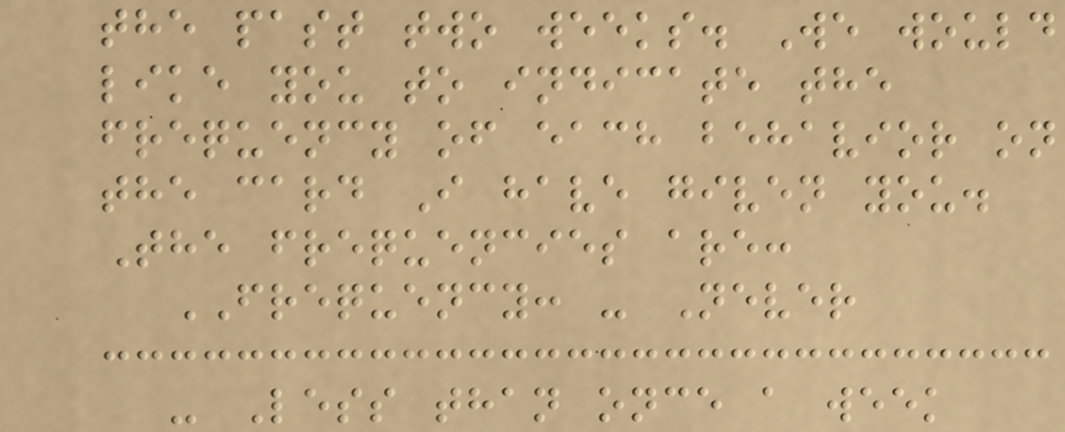the past two weeks. We would
like you to indicate the
frequency of each behavior on
the card I have given you.
The frequencies are:
FREQUENCY: - Never
- Less than once a week
